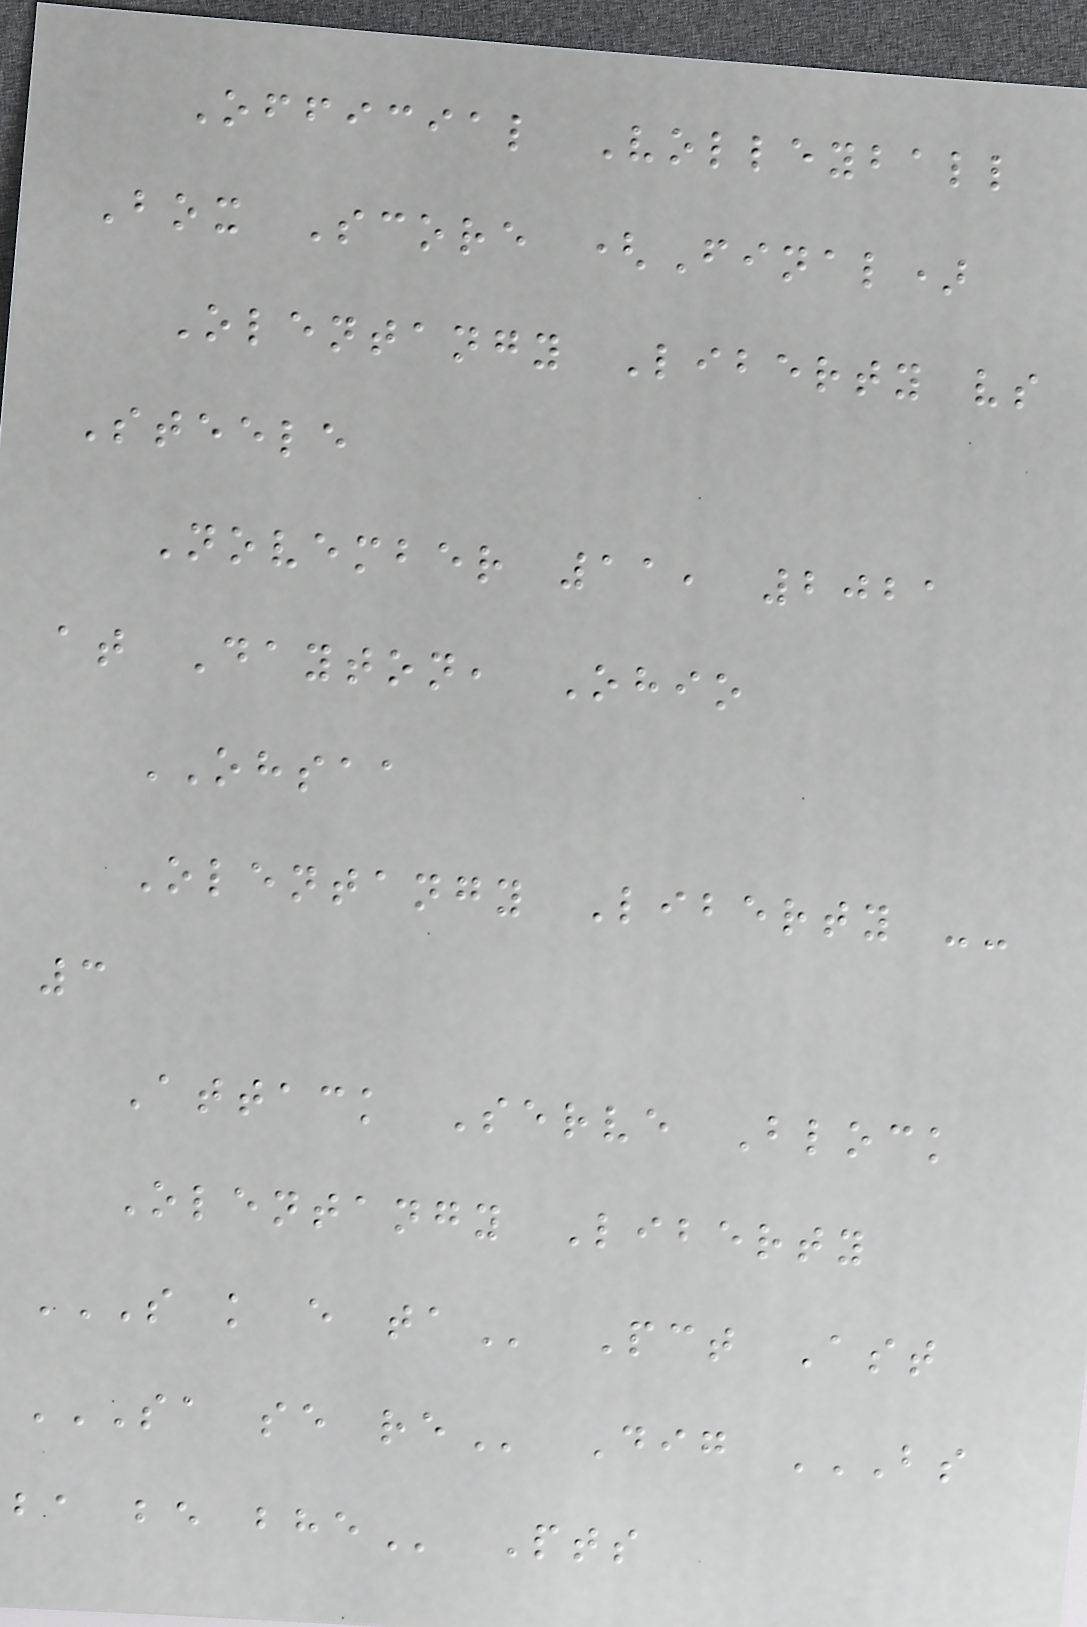Official Volleyball
Box Score (Final)
Olentangy Liberty vs
Steele
November 11, 2021
at Dayton, Ohio
OHSAA
Olentangy Liberty --
3
Attack Serve Block
Olentangy Liberty
S K E TA Pct Ast
SA SE RE Dig BS
BA BE BHE Pts
